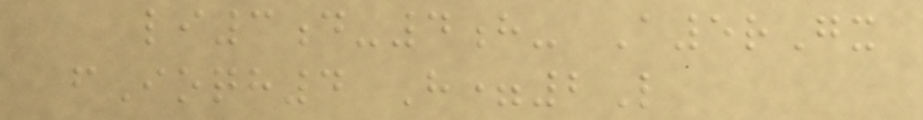li3d-4h- A5rGx
fIoqh4 H=2L
